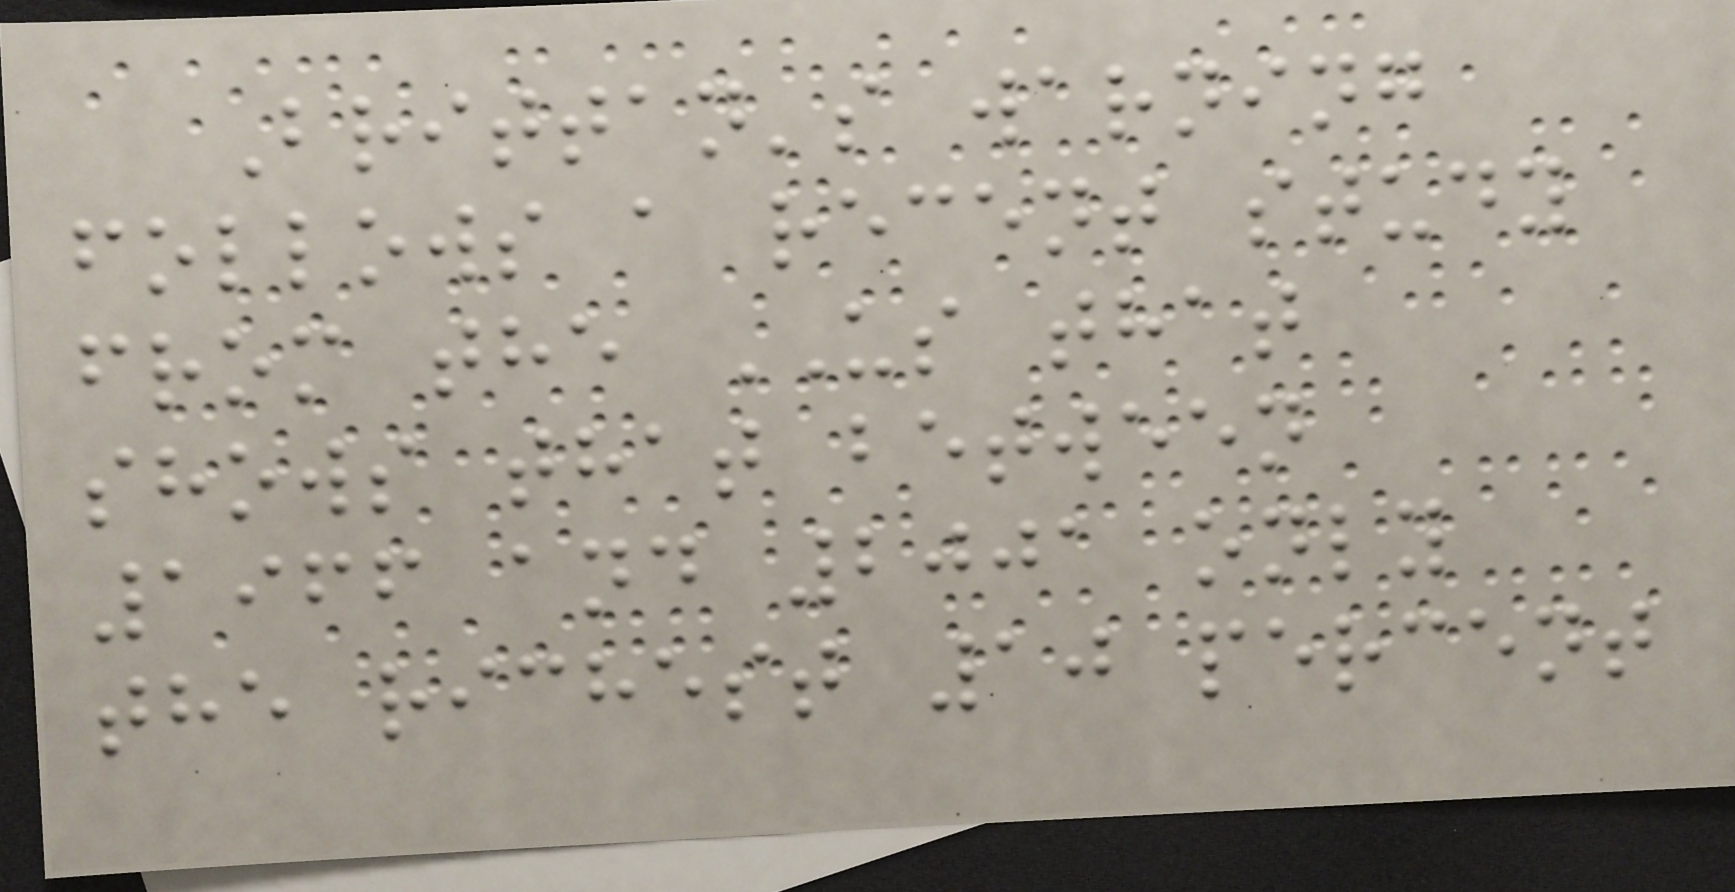Brittan's warning
follows a recent study
from the US that
shows that between
1966 and 2001 only
the richest 10 percent
